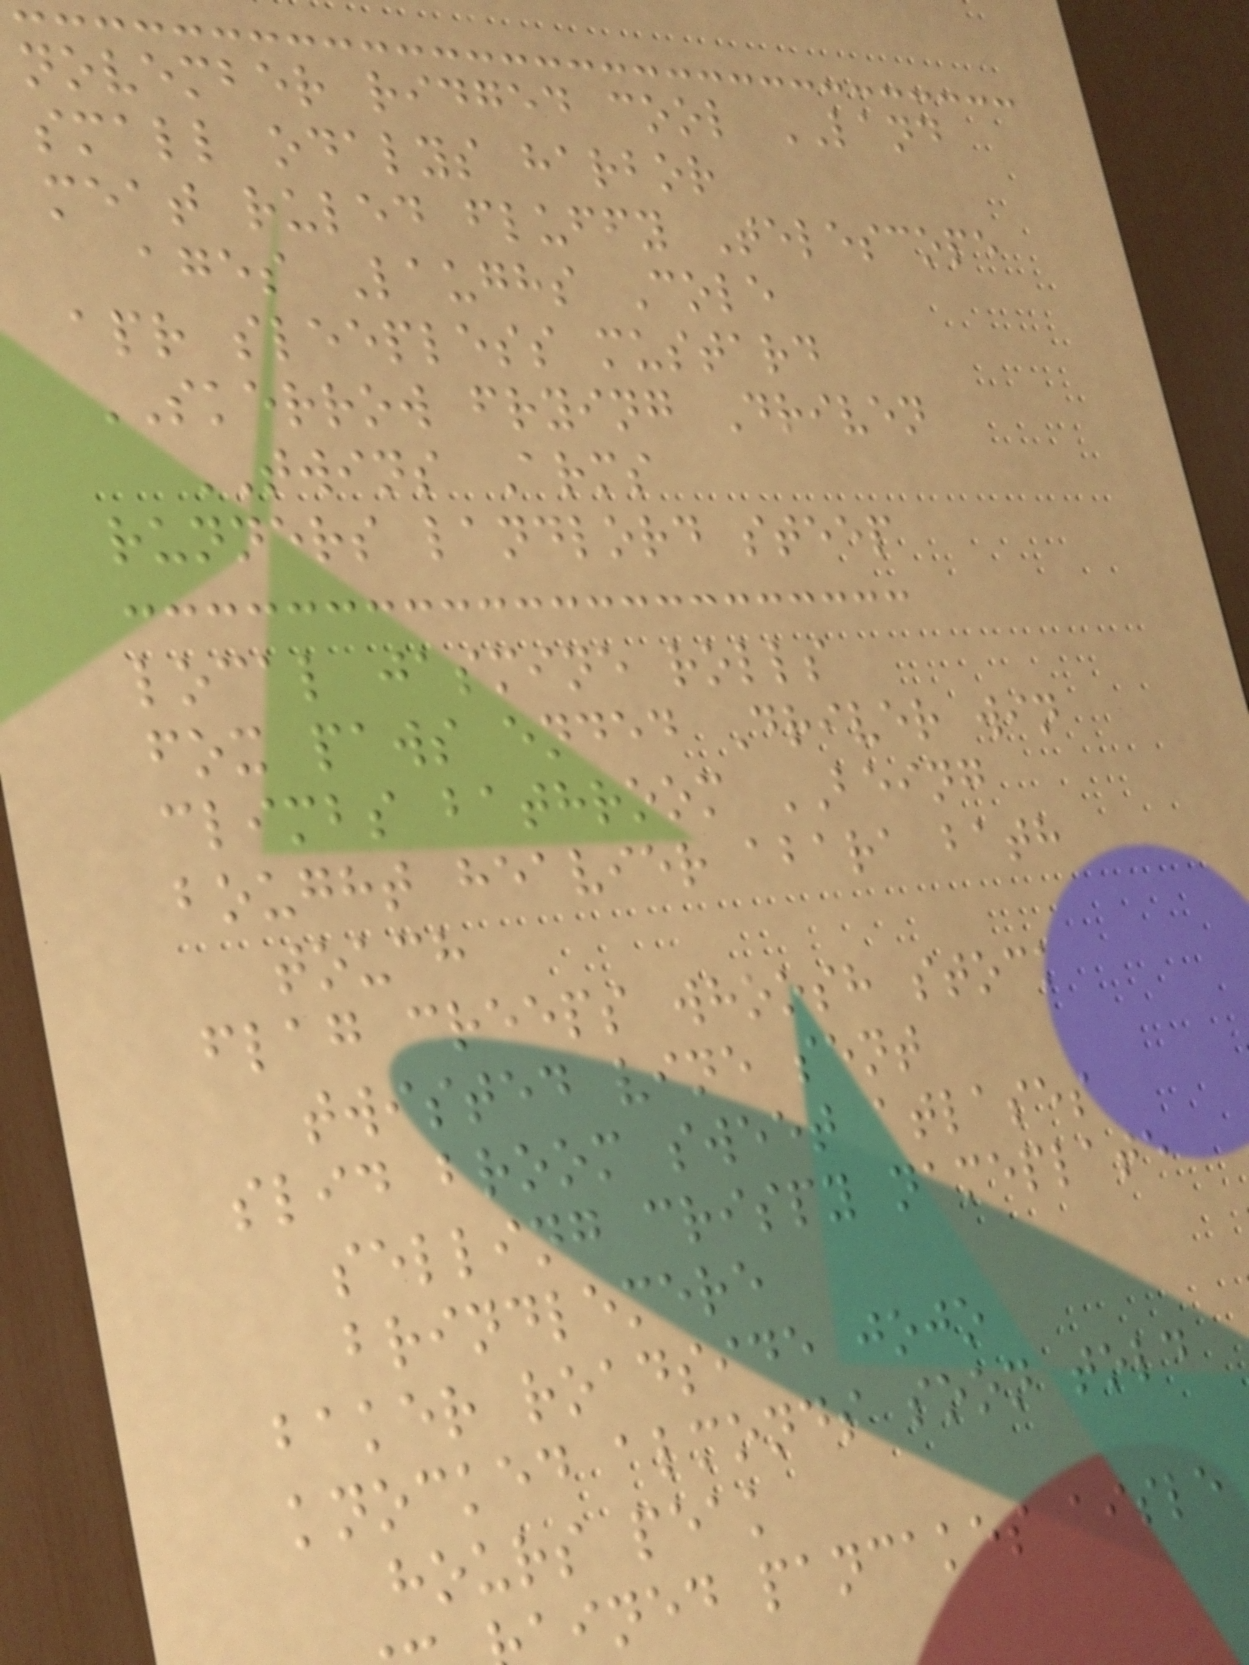november ridged cool LAND
small odalys harbor
meat ruled fluffy Telescope
ages Laughs Cole
apr sleepless mustard
SKERROW frying Driven
TWINS Arms
runners landlord steep
local jasmine rolls
fox paws ended Driver win
climbs bathroom BEING
bought heavier abara bath
touch
flag creeps whoosh stock
twisted vine sent
slid broom sweet atlases
selling crispy nameplate
brindlemere
baker roadside jojo
knocked almonds soon told
hours peak
ined pancakes aisle
